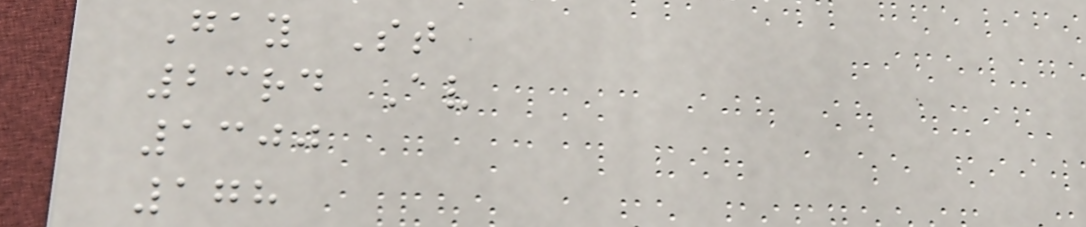Gay St
23rd Av
1300
178
